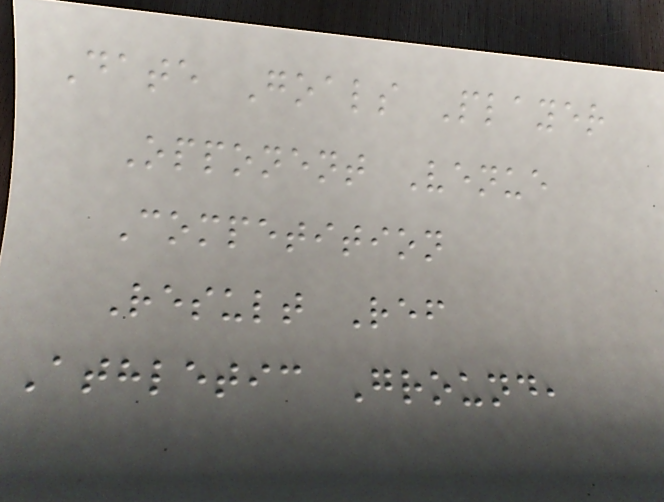Date Goals Player
Opponent Venue
Competition
Result Ref
Athletic Ground,
